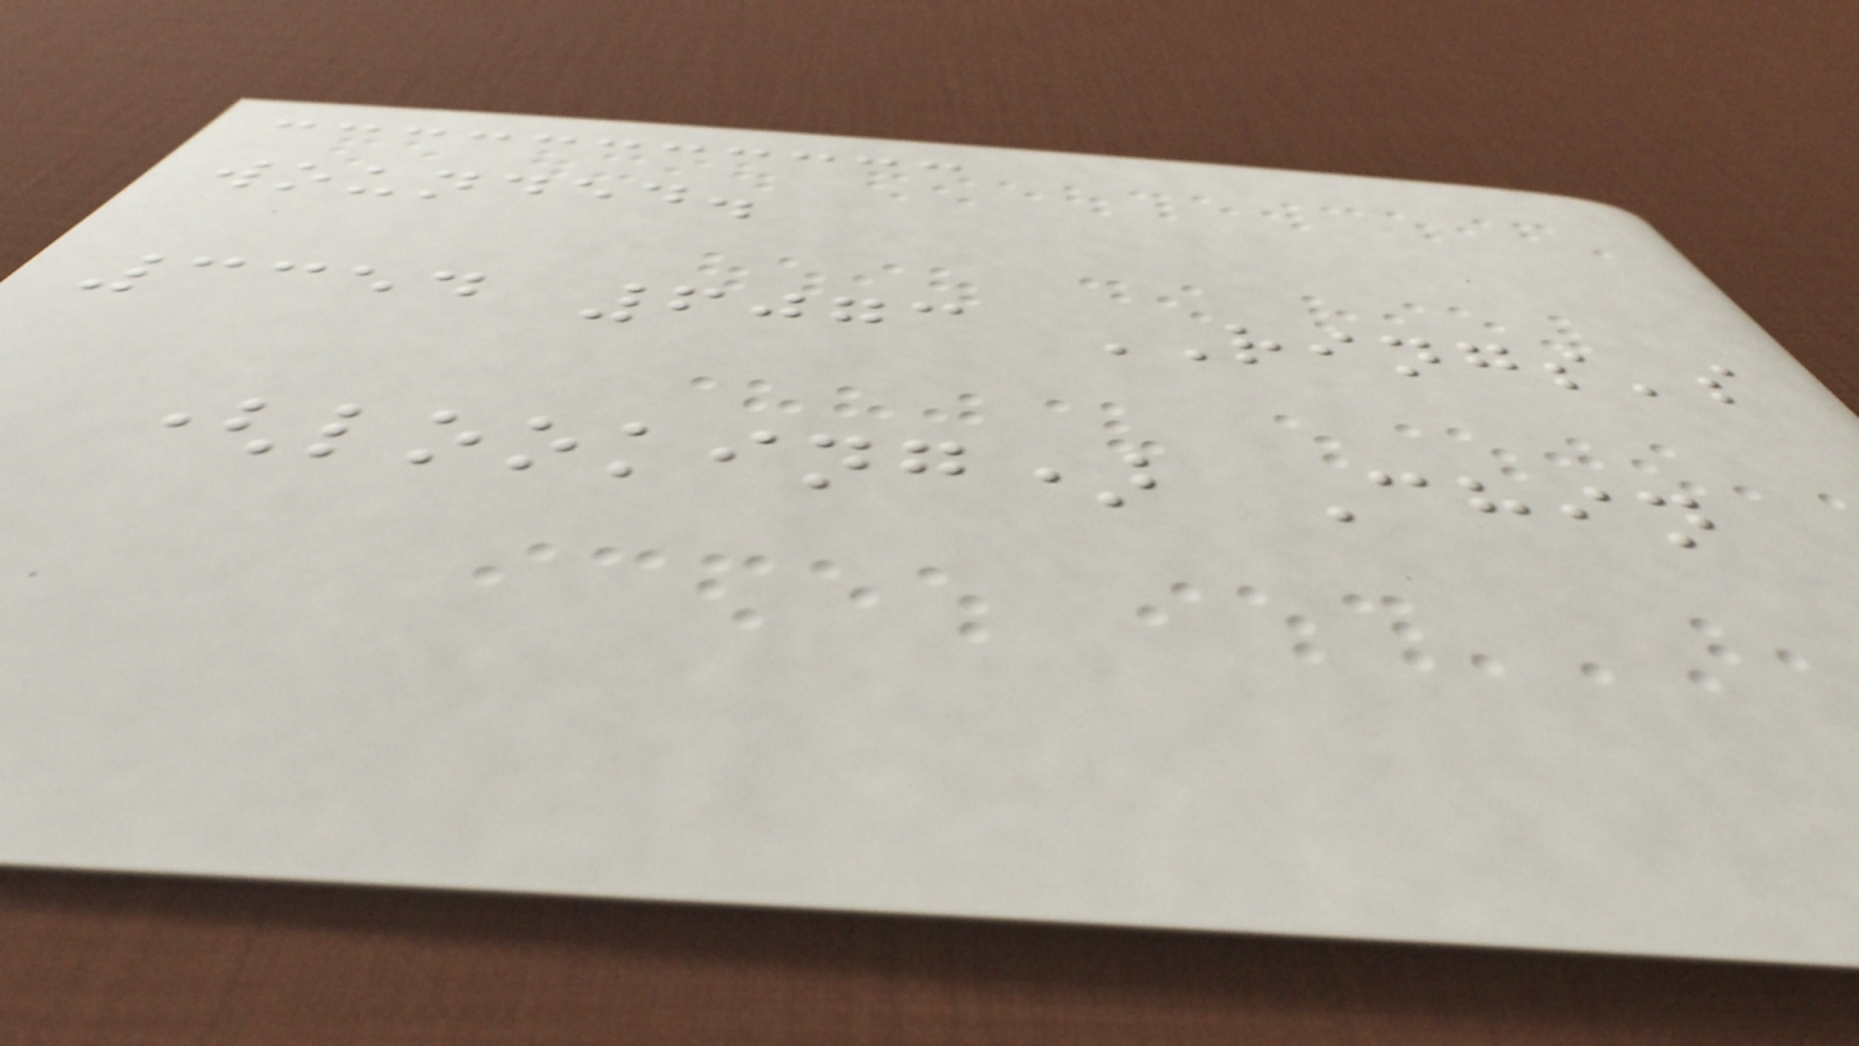wounded.
3354 6073 RINGS's
(looking) Chin
